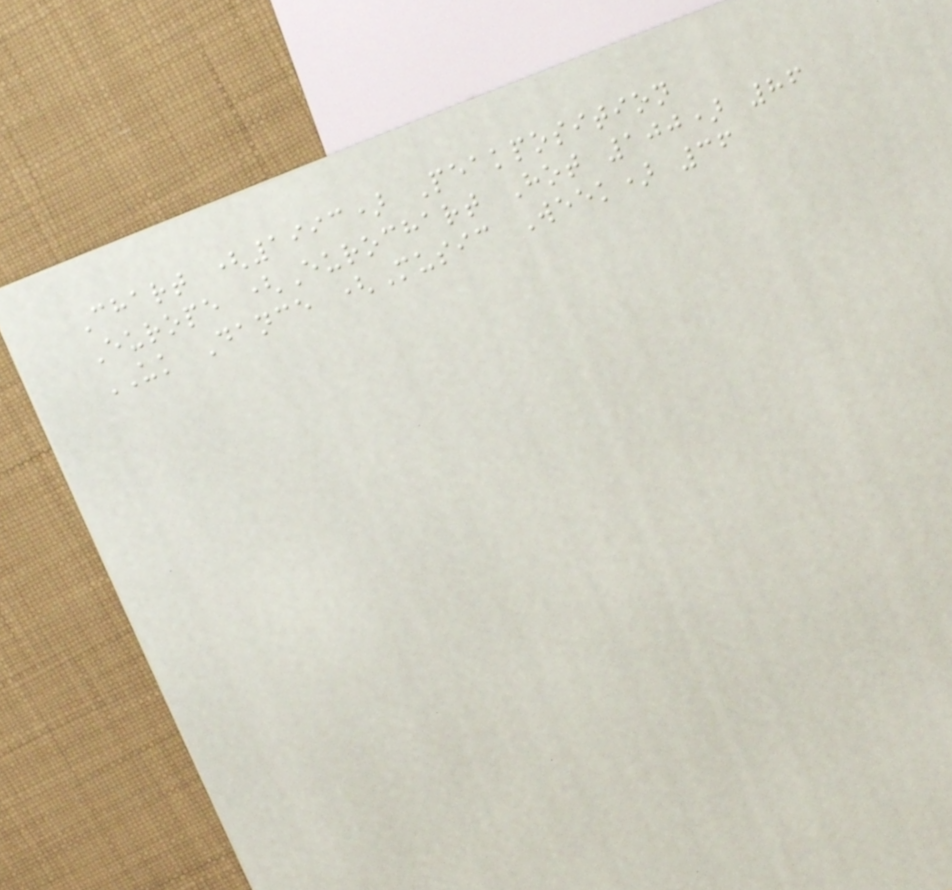Chart (1993) Peakposition
Europe (Eurochart Hot 100) 86
UK Dance (Music Week) 36
